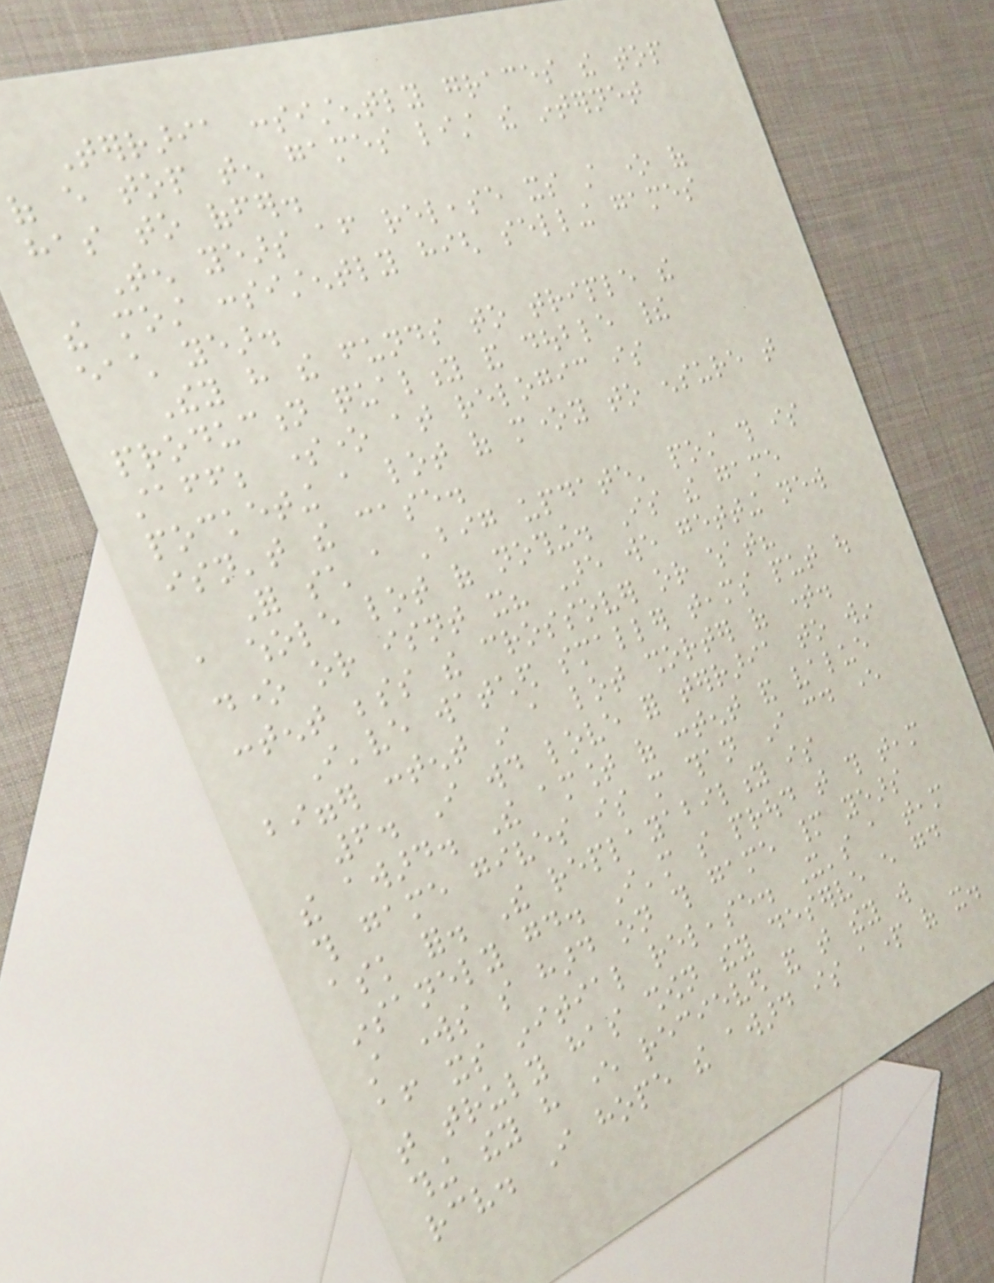Terraria consistently graces the top
of every top ten games list the internet
has to offer.
Ten years after release its still one of
the most consistently high selling games
each year.
They have the funds to triple the
production quality and double their
staff; someone at relogic is
pocketing a lot of money to ensure that
isn't the case.
For such a 'big update' post this is
a whole lot of nothing. Is the game
done or isnt it? Are we getting new
content besides the crossover or what?
I've watched smaller teams put out
bigger content in a lot shorter of time.
6. I would love for terraria to win
the award. The amount of content and value
this game gives is more than I could ever
ask for. The replayability is
insanely good. I'm so proud that this team
still works so hard on this game many years
after its initial release. It's a team
that truly has shown they deserve every good
thing they have ever recieved and that they will
receive. I hope the award is apart of it.
